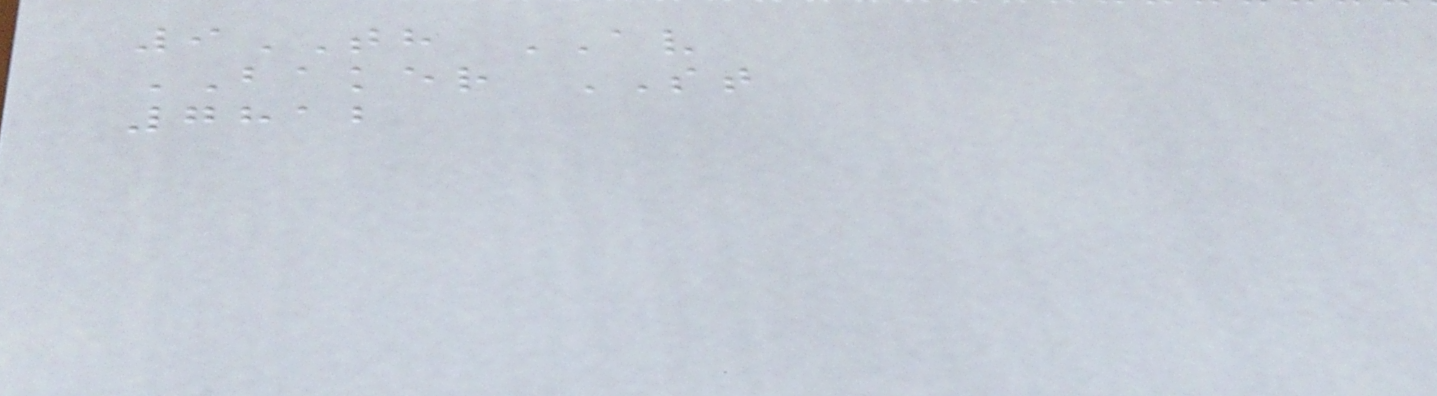9TH AV
BAKER ST
7812
